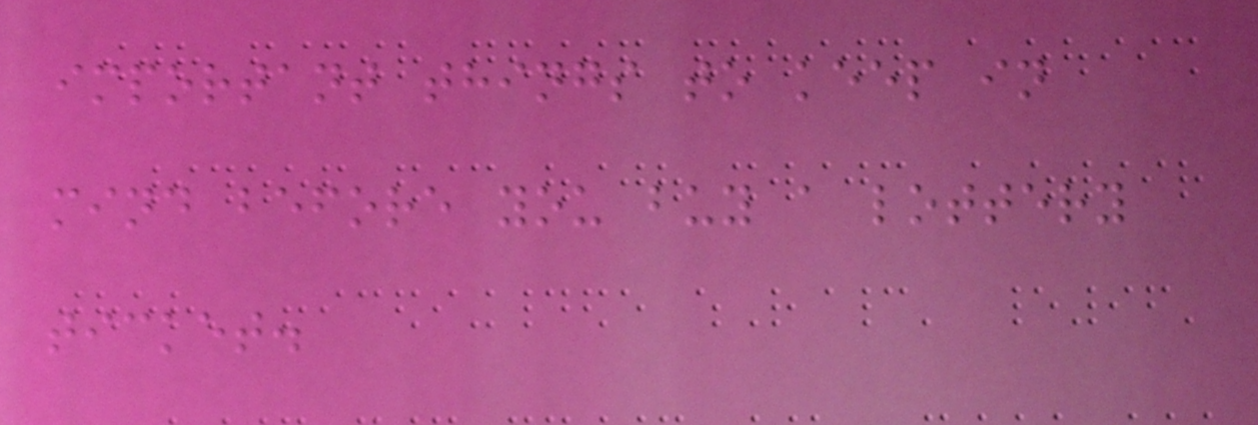important things to keep in
mind before you buy a lottery
ticket.
